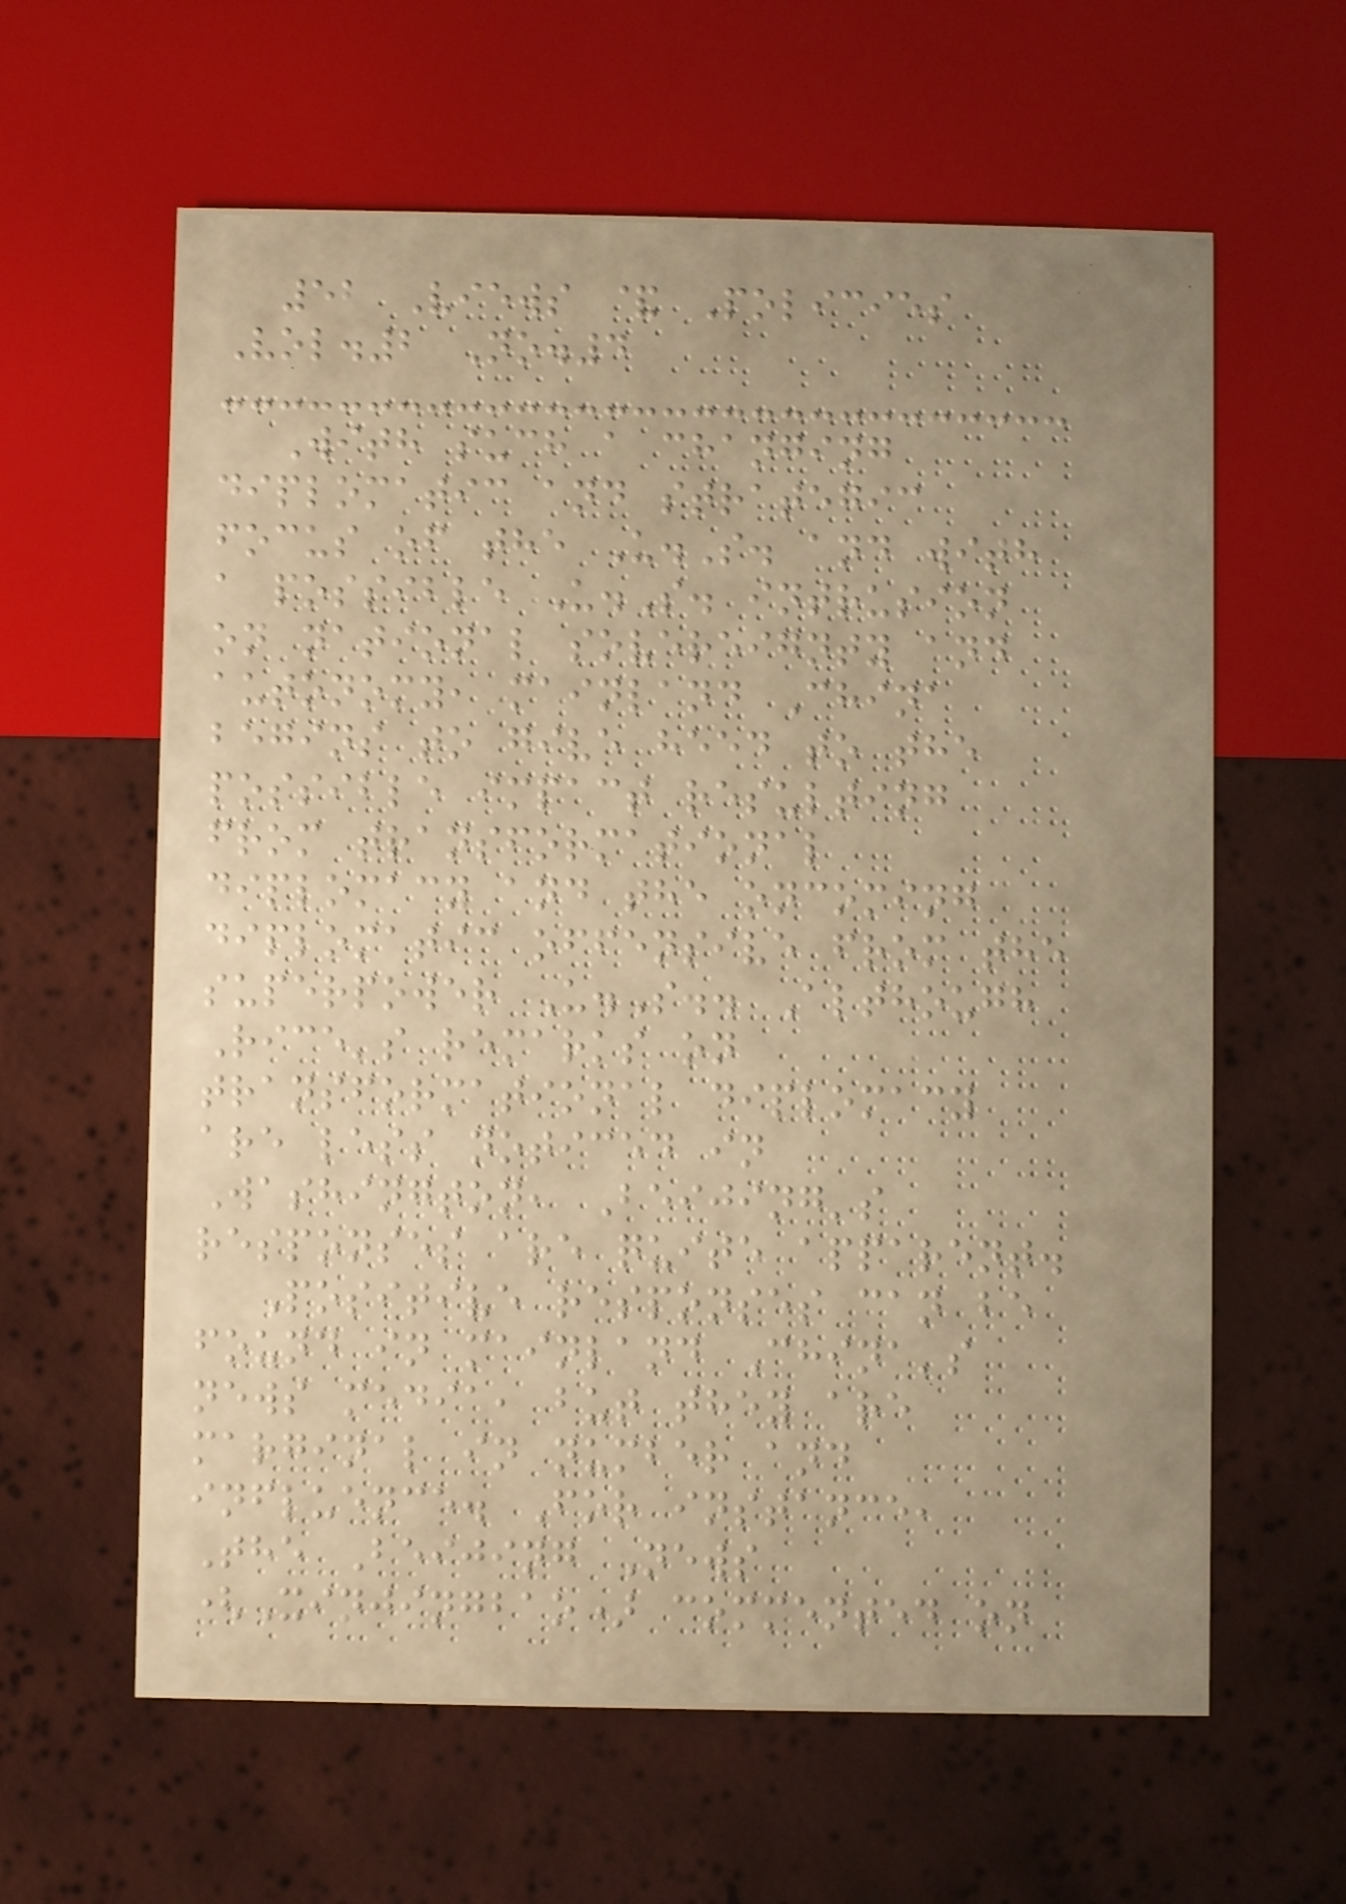52 Views & Policies
Vol.2 No.4
With such a changing
diplomatic and strategic
focus of the U.S. and with
a possible U.S. intrusion
on national sovereignty and
autonomy, mainland China
begins to give heed to the
possible impact resulting
from transformational
diplomacy and the oncoming
diplomatic offensive from the
superpower U.S.. Although
Rice's remarks on
transformational diplomacy
are less noticed in
Washington, Beijing's
responses are quite apparent.
Positive responses can be
found in mainland China's
news media, but they are
marginal in number and
influence. For instance,
The Beijing News
(Xinjingbao) commented on
